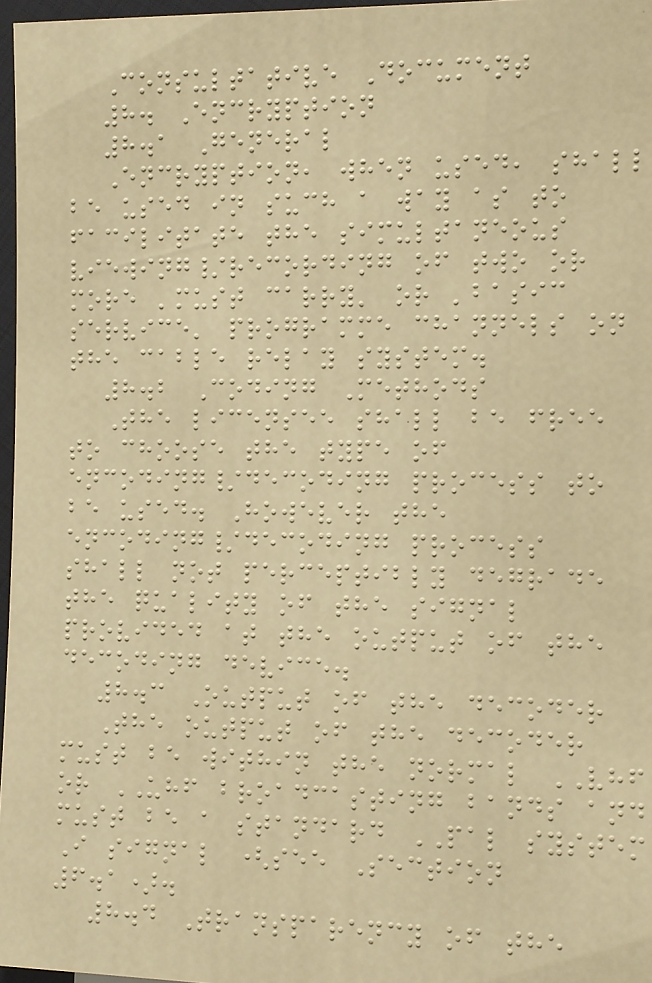Consultative Document
8. Encryption
8.1 General
Encryption, when used, shall
be used in such a way as to
facilitate the simultaneous
viewing/recording of two or
more 'must carry' or 'basic
service' programme channels on
the cable relay system.
8.2 Coding Methods
The licensee shall be free
to choose the type of
encoding/decoding process to
be used. However the
encoding/decoding process
shall not perceptibly degrade
the quality of the signal
provided at the output of the
decoding device.
8.3 Output of the decoder
The output of the decoder
must be within the normal VHF
or UHF broadcasting bands and
must be a standard PAL system
I signal (see Section
6.1).
8.4 Transparency of the
